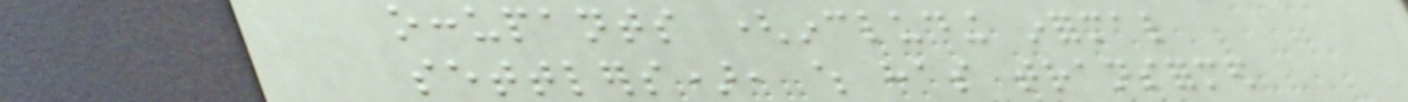occupants (including informal
settlers), which has transformed
